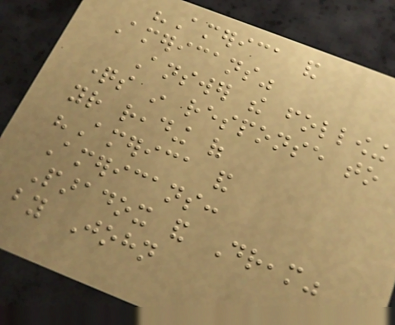"America and
Americans"
Answer the following
questions in response to
your reading of
"America and
Americans:
Paradox and Dream"
by John
